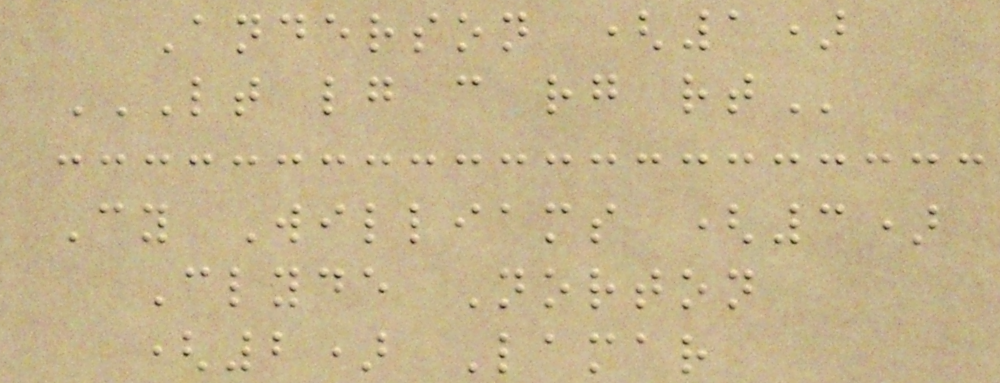Anderson (1)
LT LG C RG RT
Cy Williams (3)
Clyde Norton
(2) Lamar
